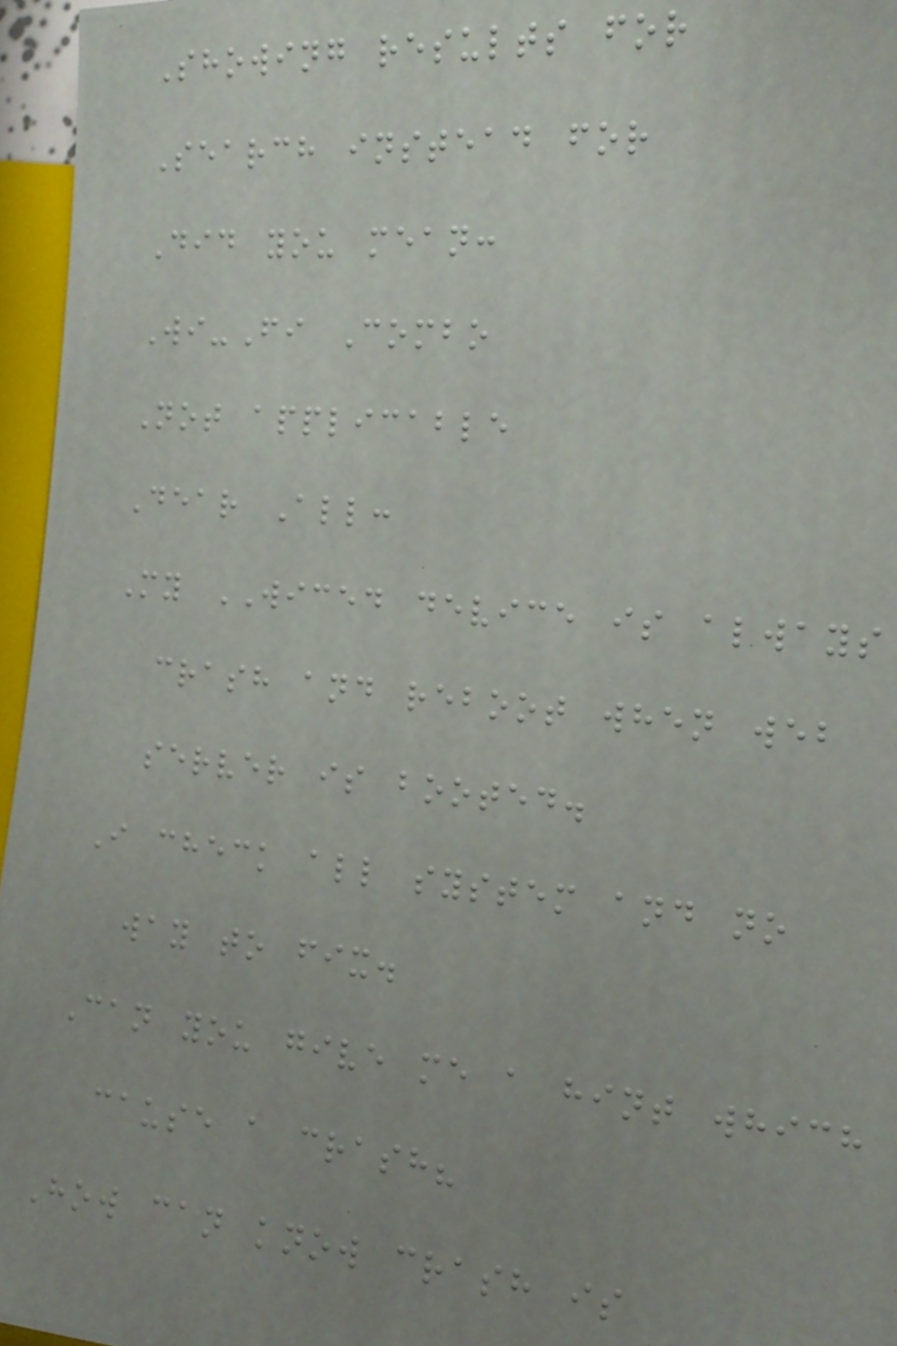Showing results for
Search instead for
Did you mean:
Wi-Fi Combo
Not applicable
Dear All:
My WICED device is always
crash and reboot when web
server is booted.
I check all system and no
way to fix.
Can you give me a hint which
cause a crash?
How can know crash is
